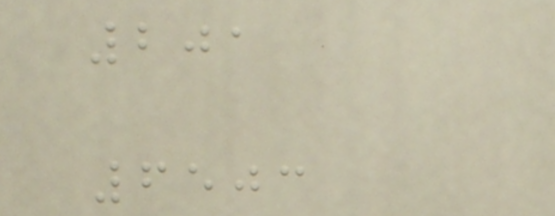201
6503
